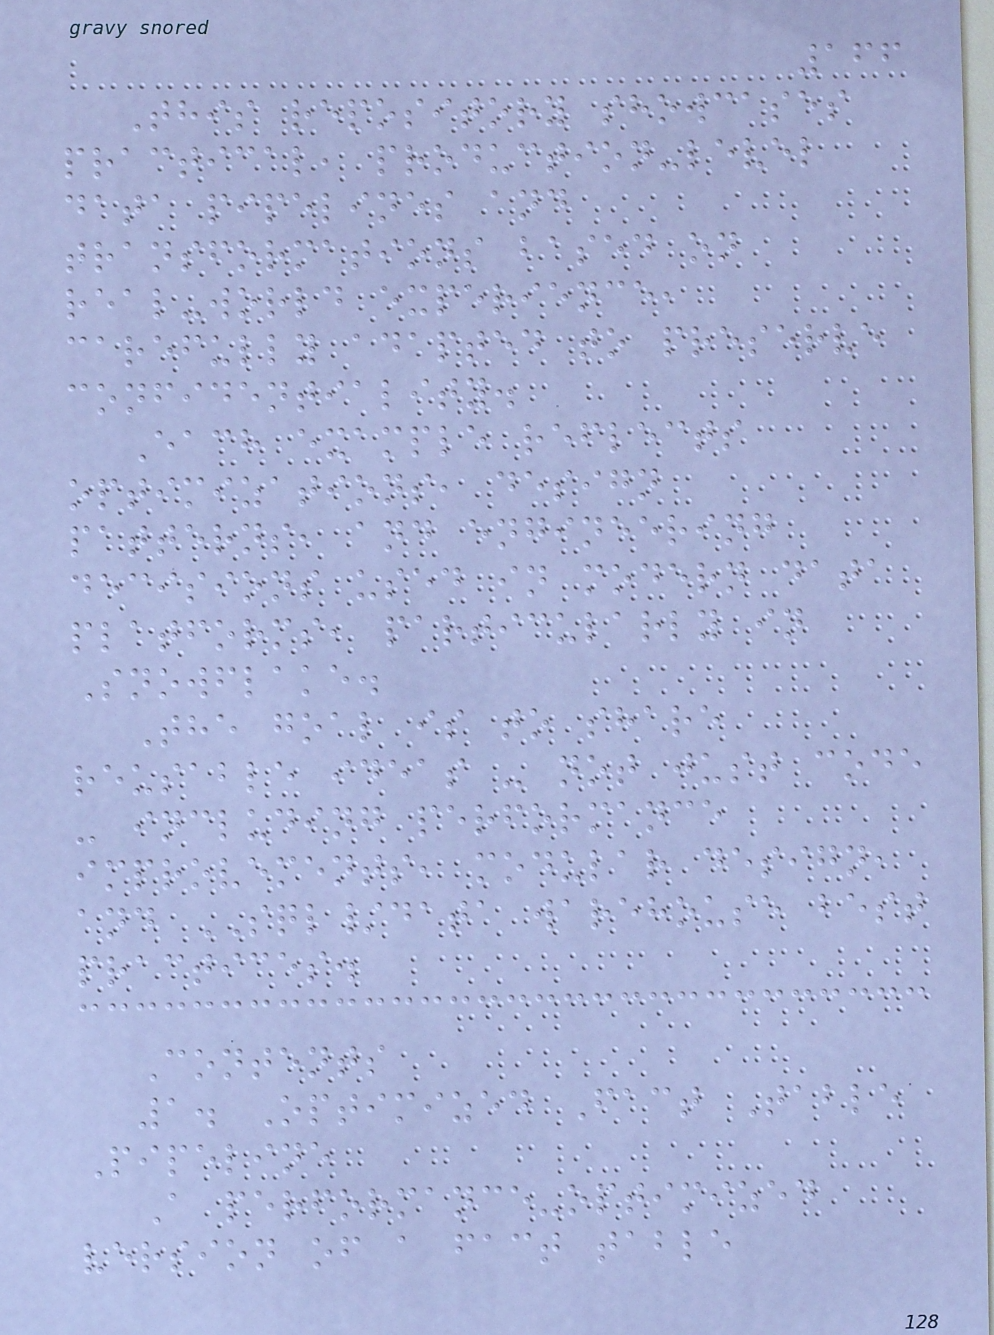166
This repository showcases
practical, production-level
data pipelines and
transformations based on
real-world experience,
carefully adapted to preserve
confidentiality.
Each example reflects
optimizations, design
patterns, and engineering
decisions used in modern data
platforms, particularly in
Snowflake.
The goal is to share
reusable ideas - not just code
- including performance
improvements, modular design,
and SQL/data warehouse best
practices.
Contents
1. Optimized Fact Table
Pipeline
A performance-optimized
version of a fact table
